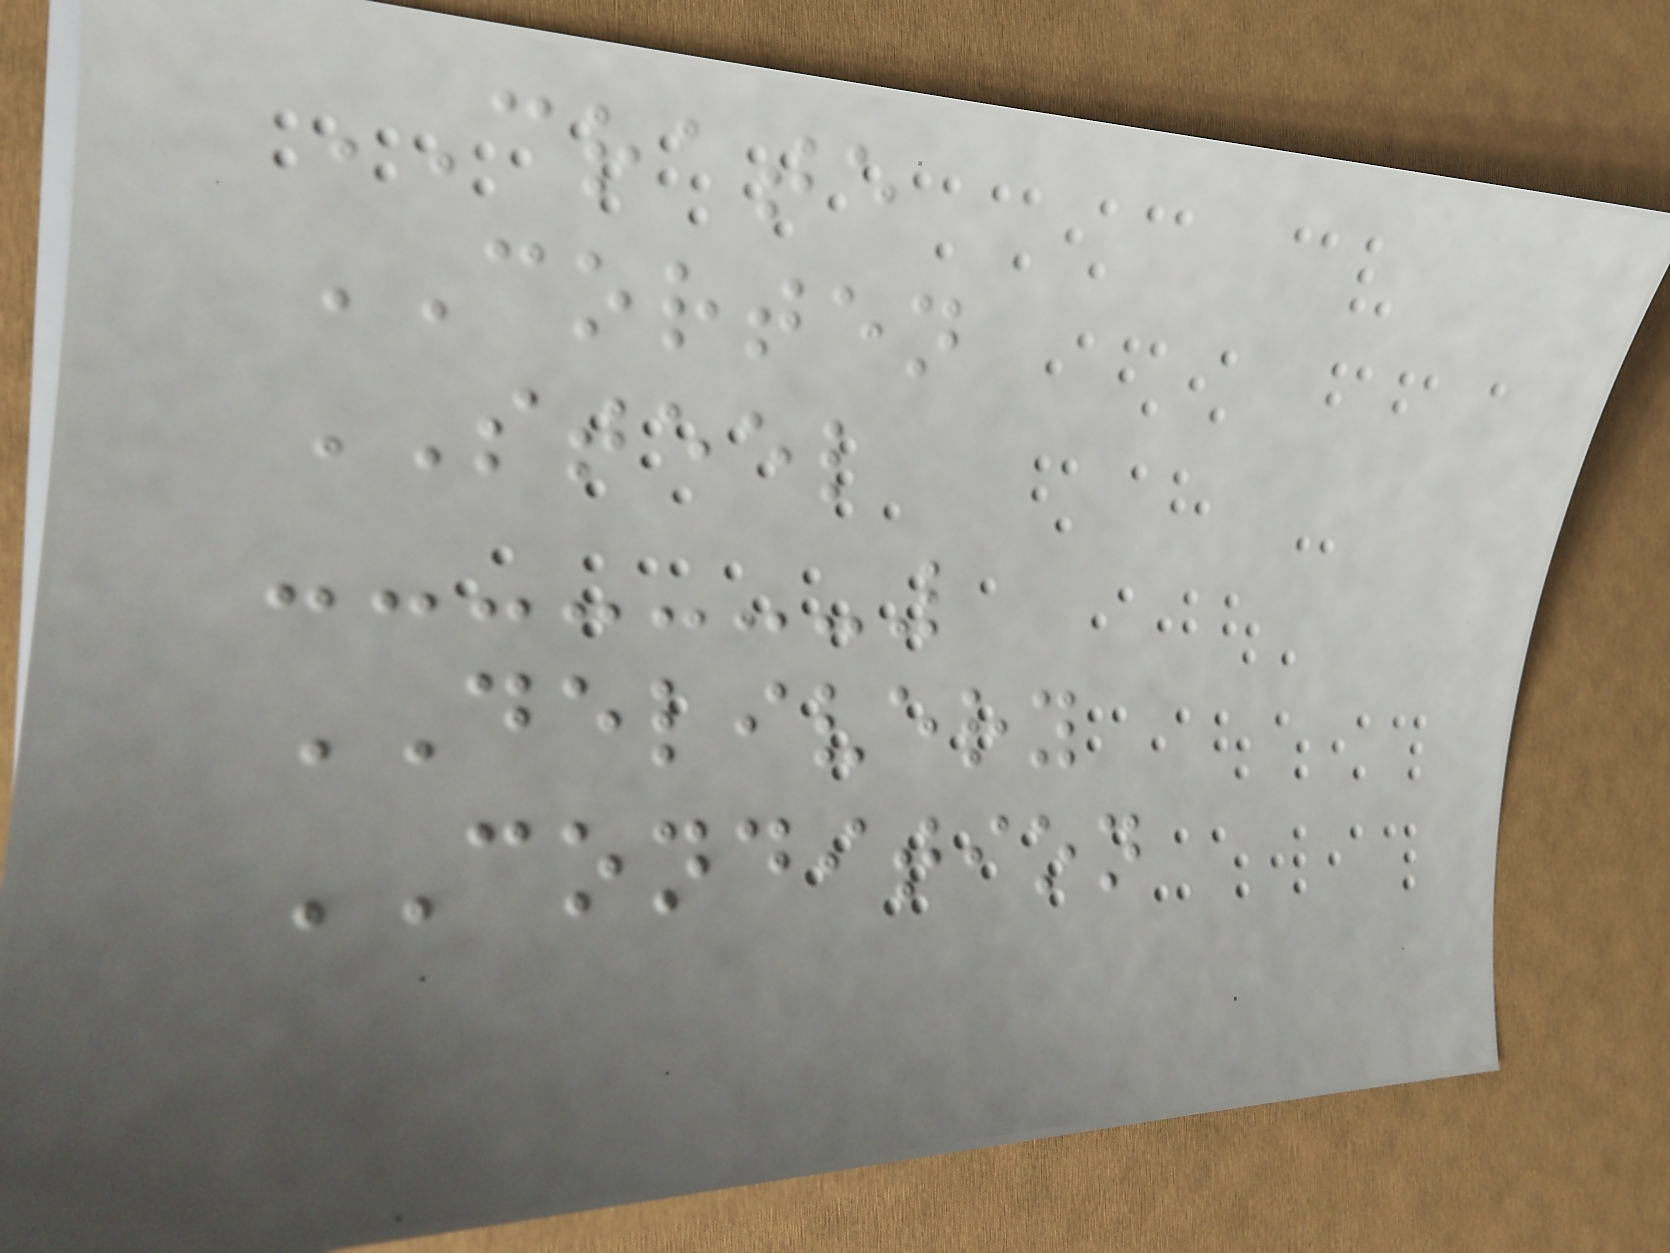CRATE
CORTEN
STEEL
DELIVERY
CONDITION
